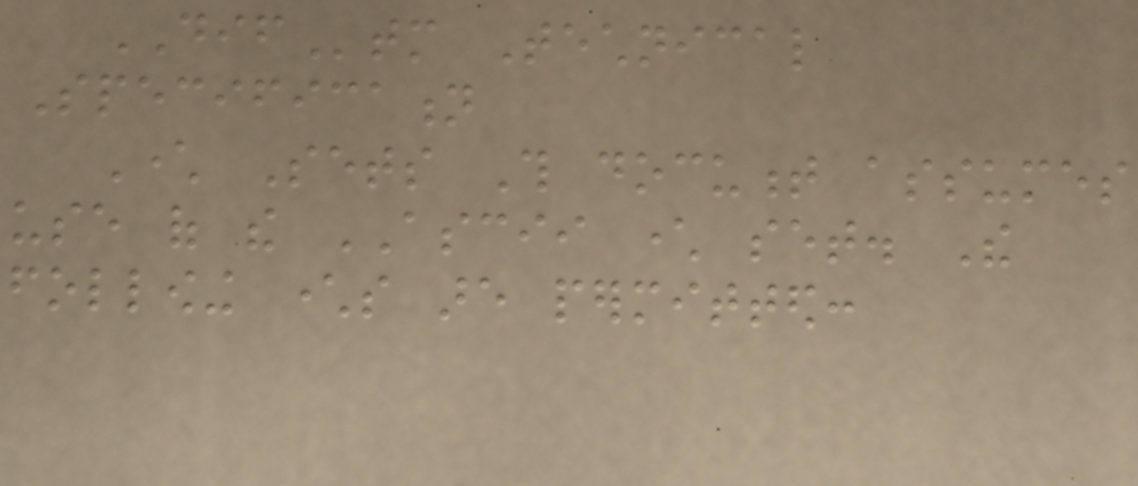DIFtm Technical
Specification
Character Sets This document assumes
use of the ASCII character set. The
following characters are permitted:
